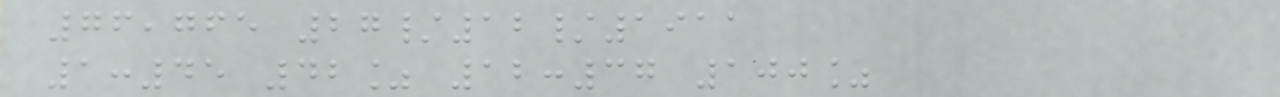76,765 27/12/1911
1:45 42% 12:37 100%
